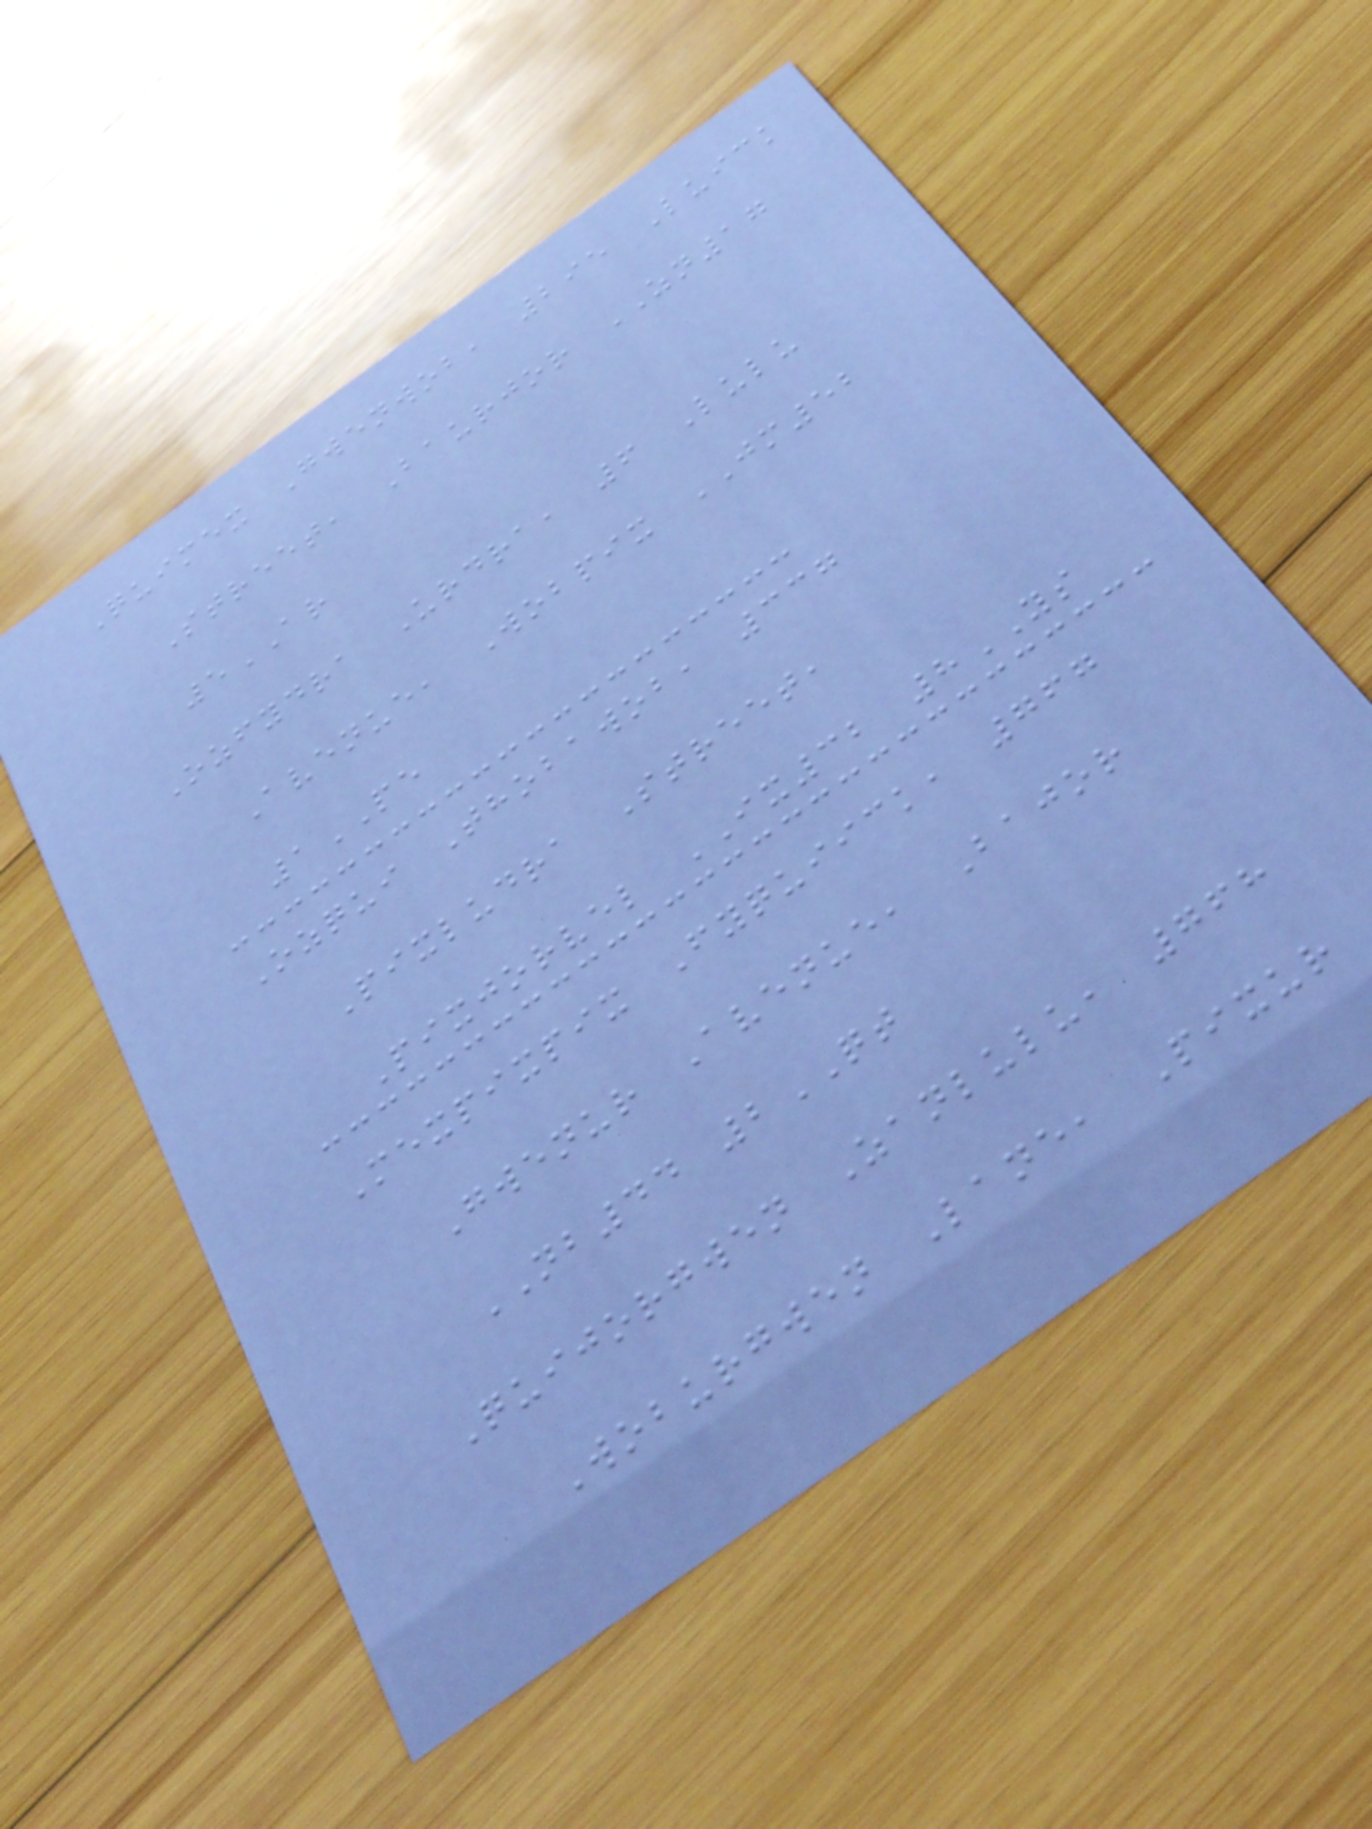Quimex Gwenwob, 295 Luick
Street, Baurjor ZN17
5AR
Ozfydra Urdra, 6 Lulu
Avenue, Wobpix JM52
1PE
Ozqui Thobawob, 337
Pixludra Street,
Pixjorvel IX32 8YS
Mexpixpix Fyquiick, 767
Gwenur Avenue, Bajor
NB44 2QT
Quijorgwen Zanlulu, 768
Woburgwen Lane, Pixur
